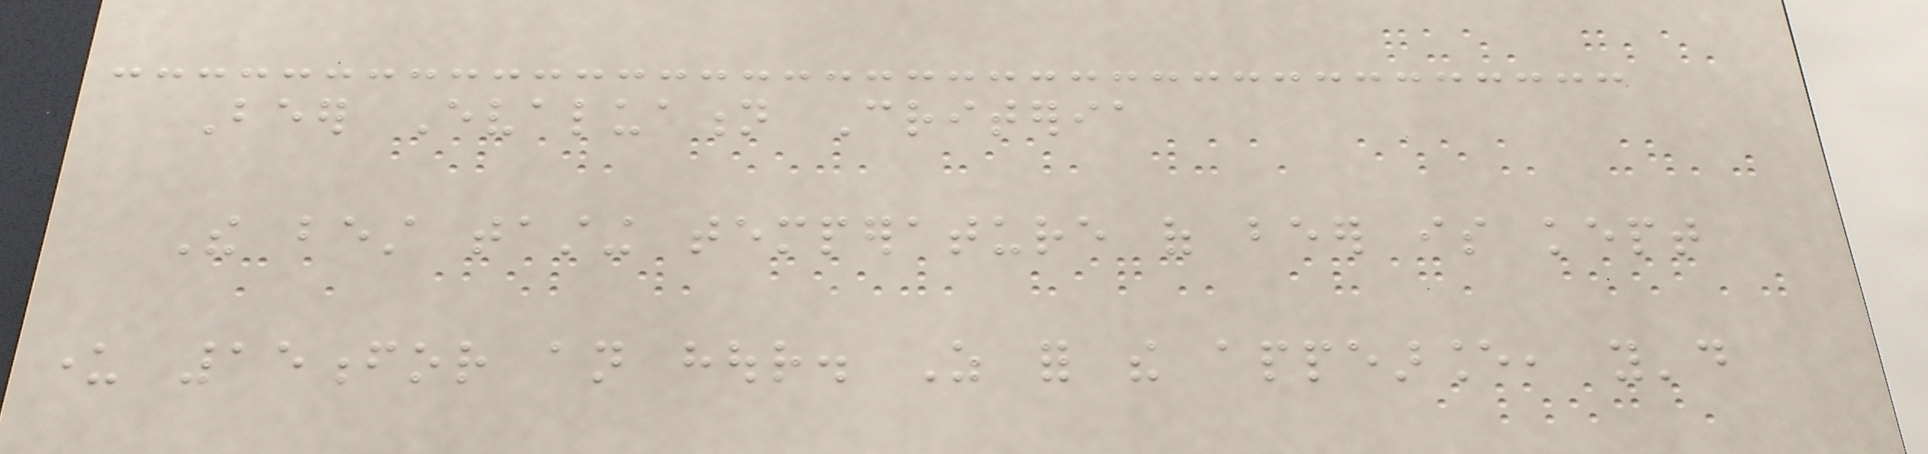Beer Evaluation Criteria
The best tasting temperature of beer is kept
under 15for an hour. As for the appearance, you'd
